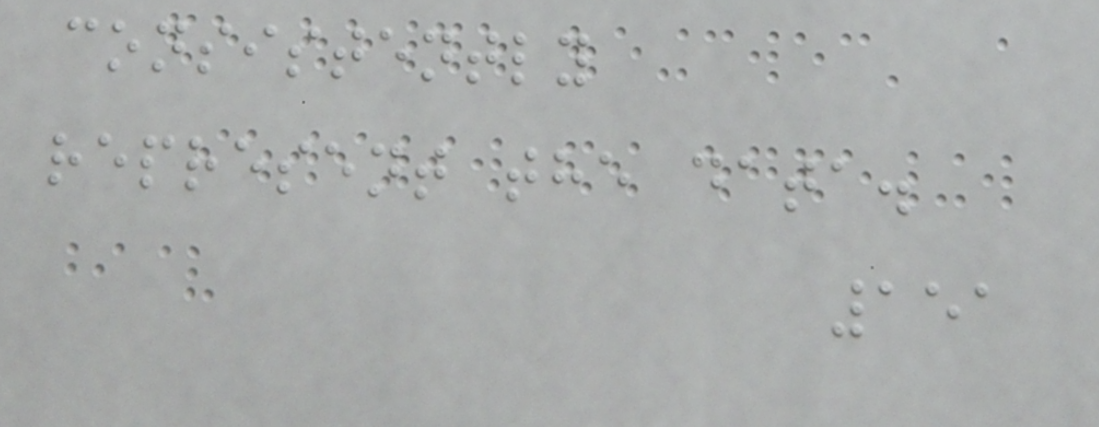consistently
represent the data.
151
